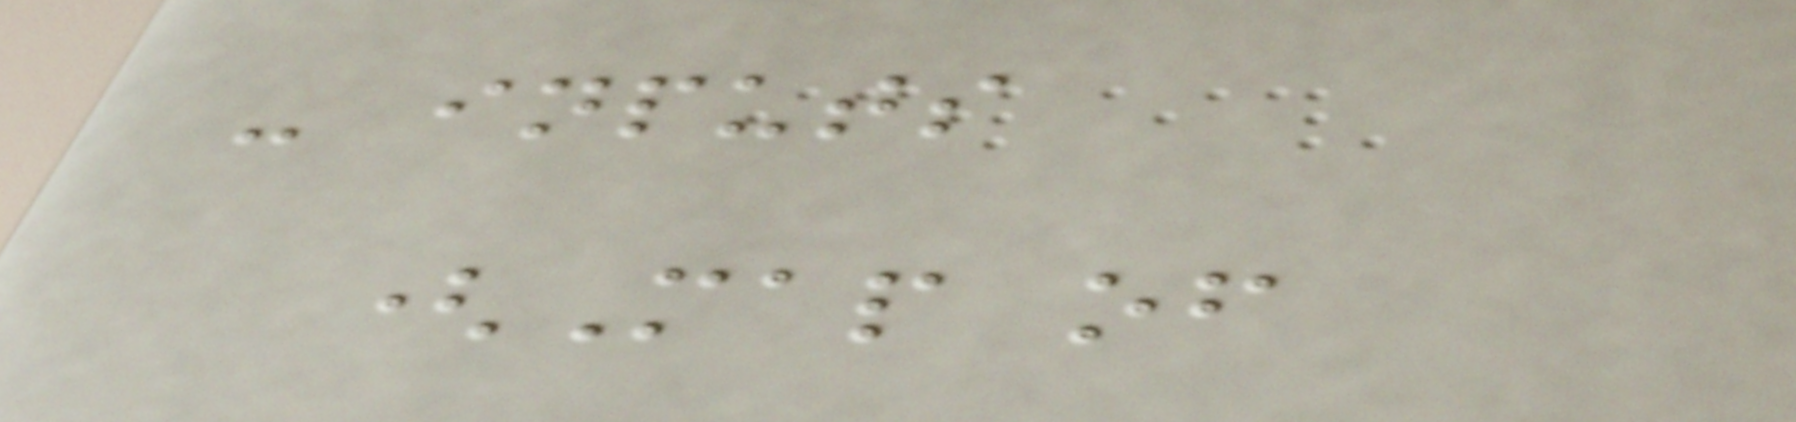- inputs
(Map of
